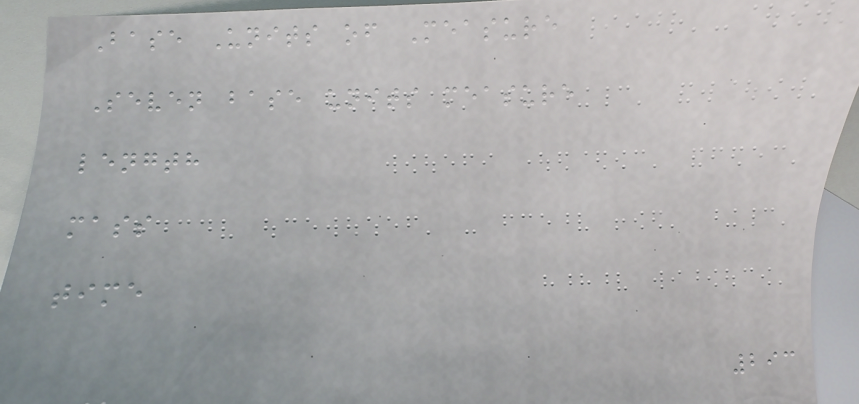Base Units of Measure
Seven base units measure
length
mass
time
293
